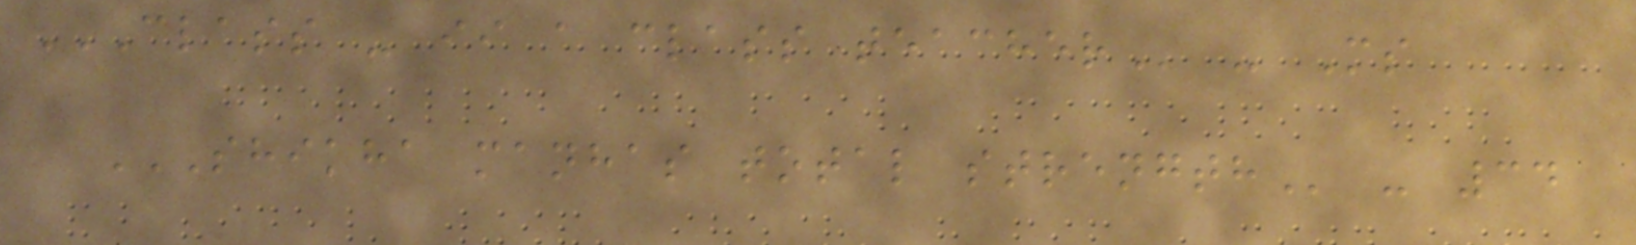CLASS - II A CLASS TEACHER - Ms
SHIKHA MANHAS TOTAL STRENGTH - 34
